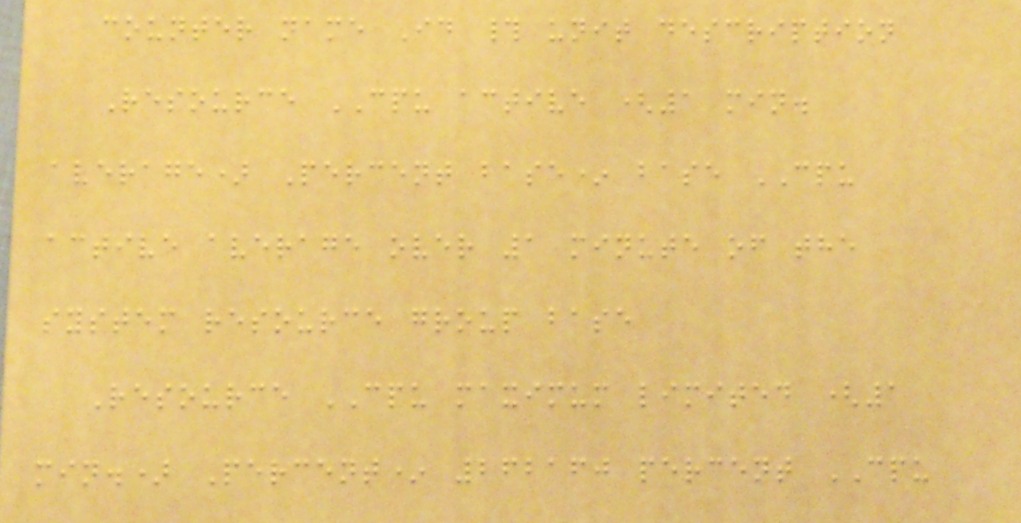counter name Id # unit description
Resource CPU active (1 min.
average) Percent base* base CPU
active average over 1 minute of the
system resource group base
Resource CPU maximum limited (1
min.) Percent* 262160 percent CPU
